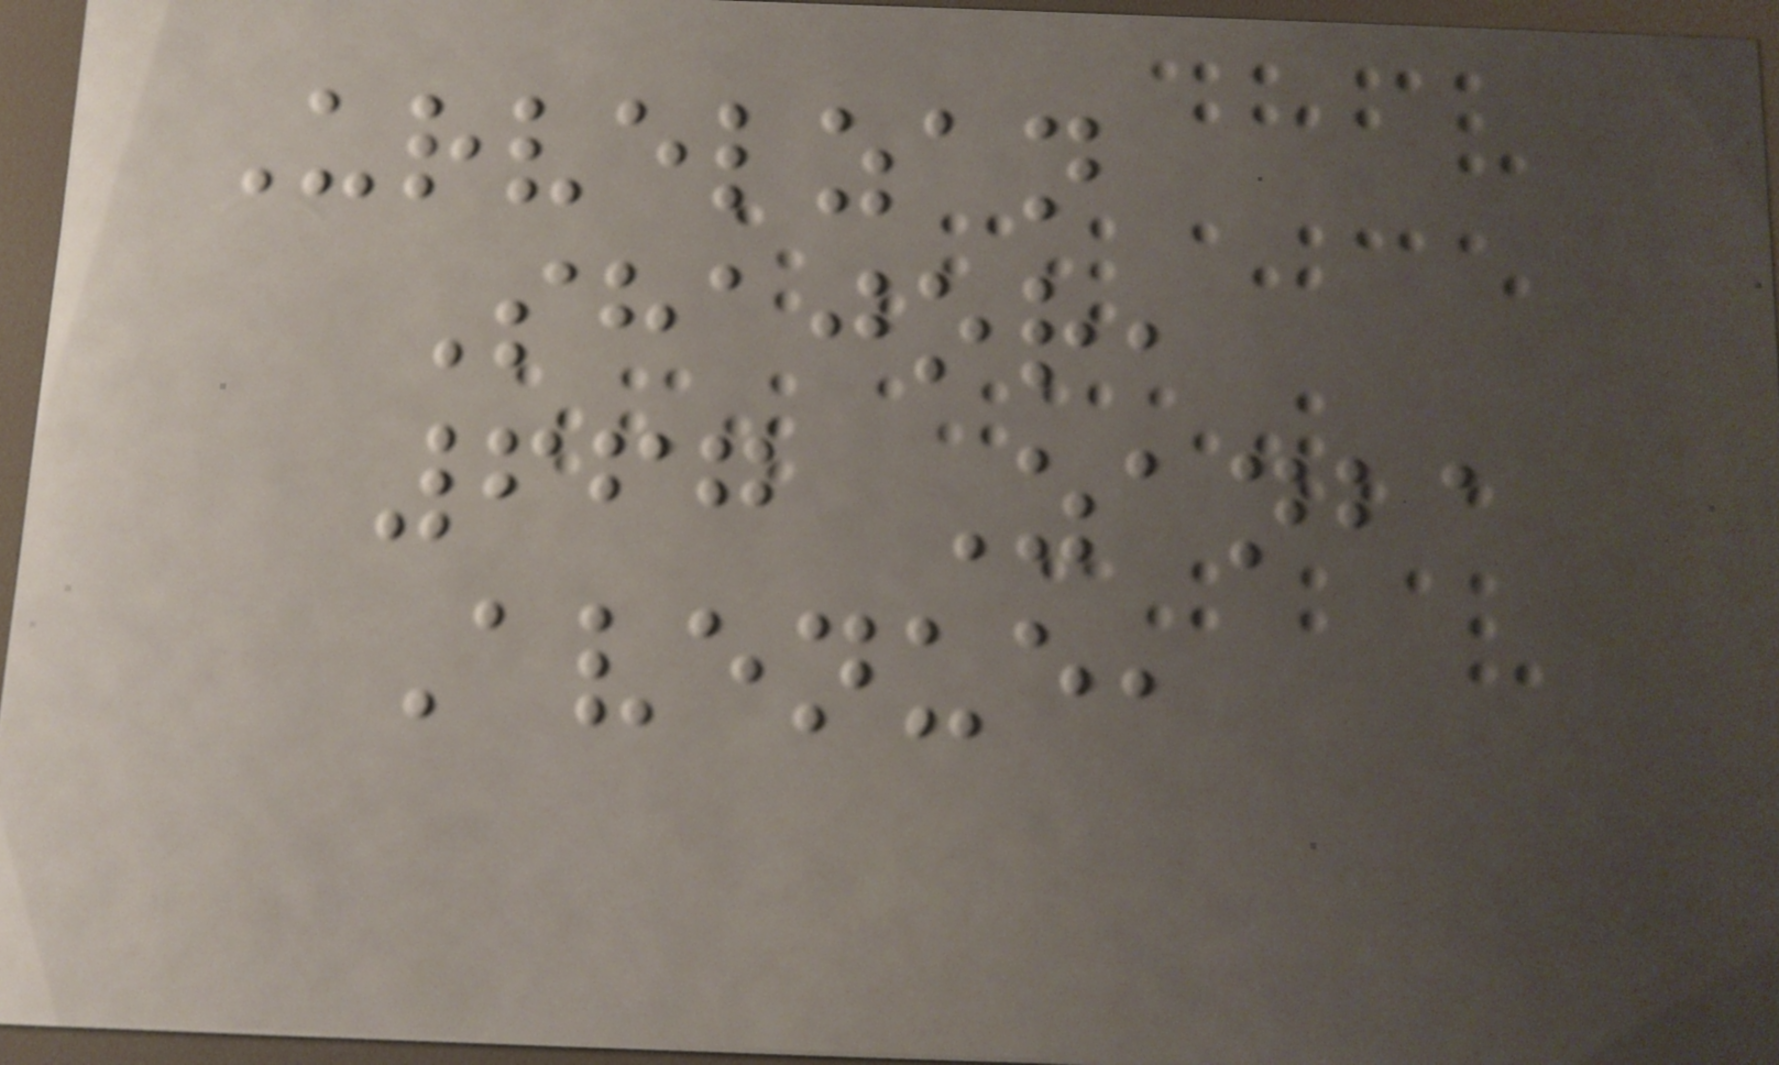Urvelzan
Shajor,
667 Zanba
Avenue,
